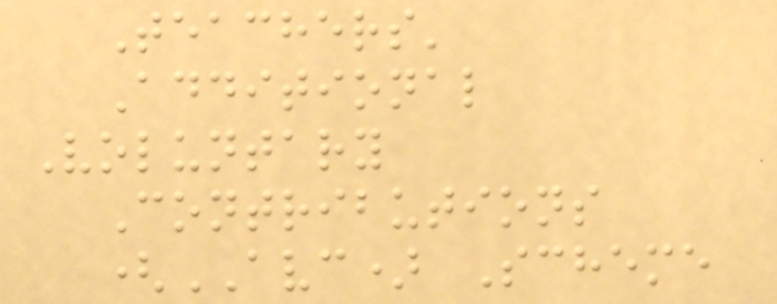Teachers'
Additional
Voluntary
Contributions
(AVC) Scheme
